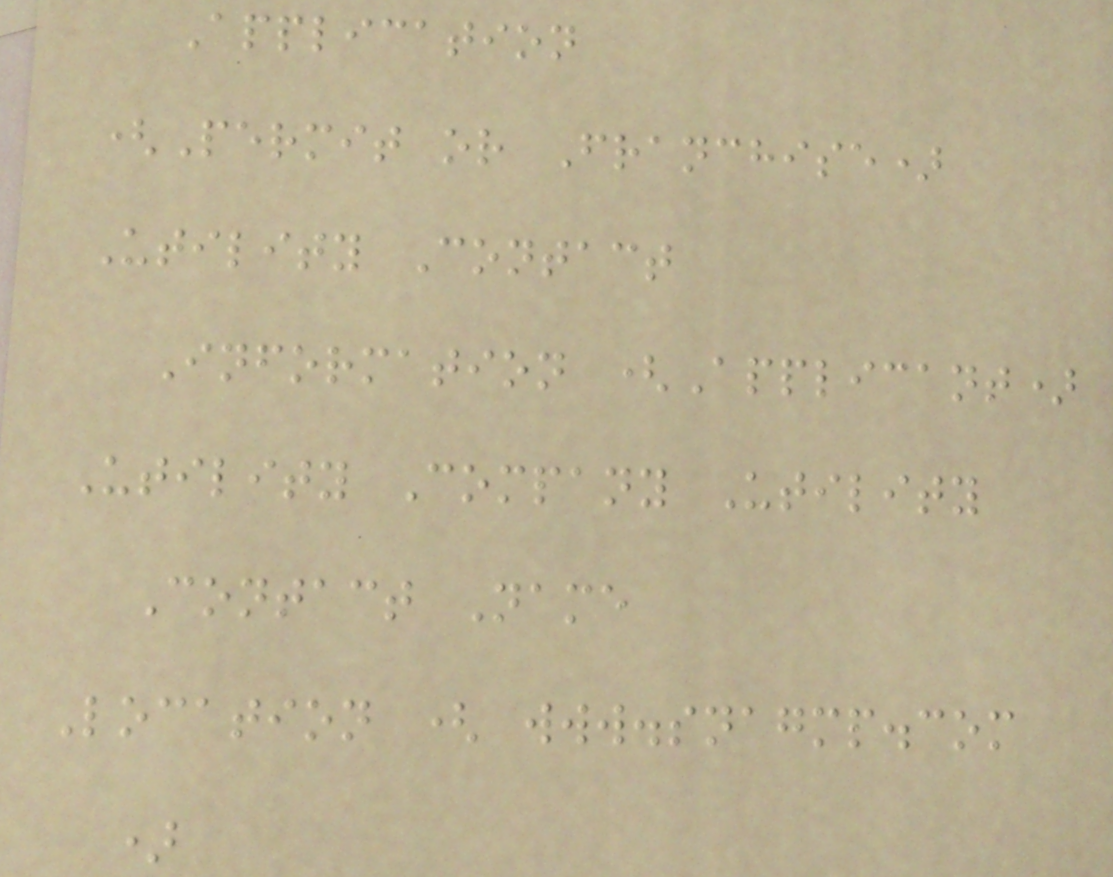Application
(Permit or Franchise)
Utility Contact
Information (Applicant)
Utility Company Utility
Contact Name
Location ( www.snagmp.com
)
